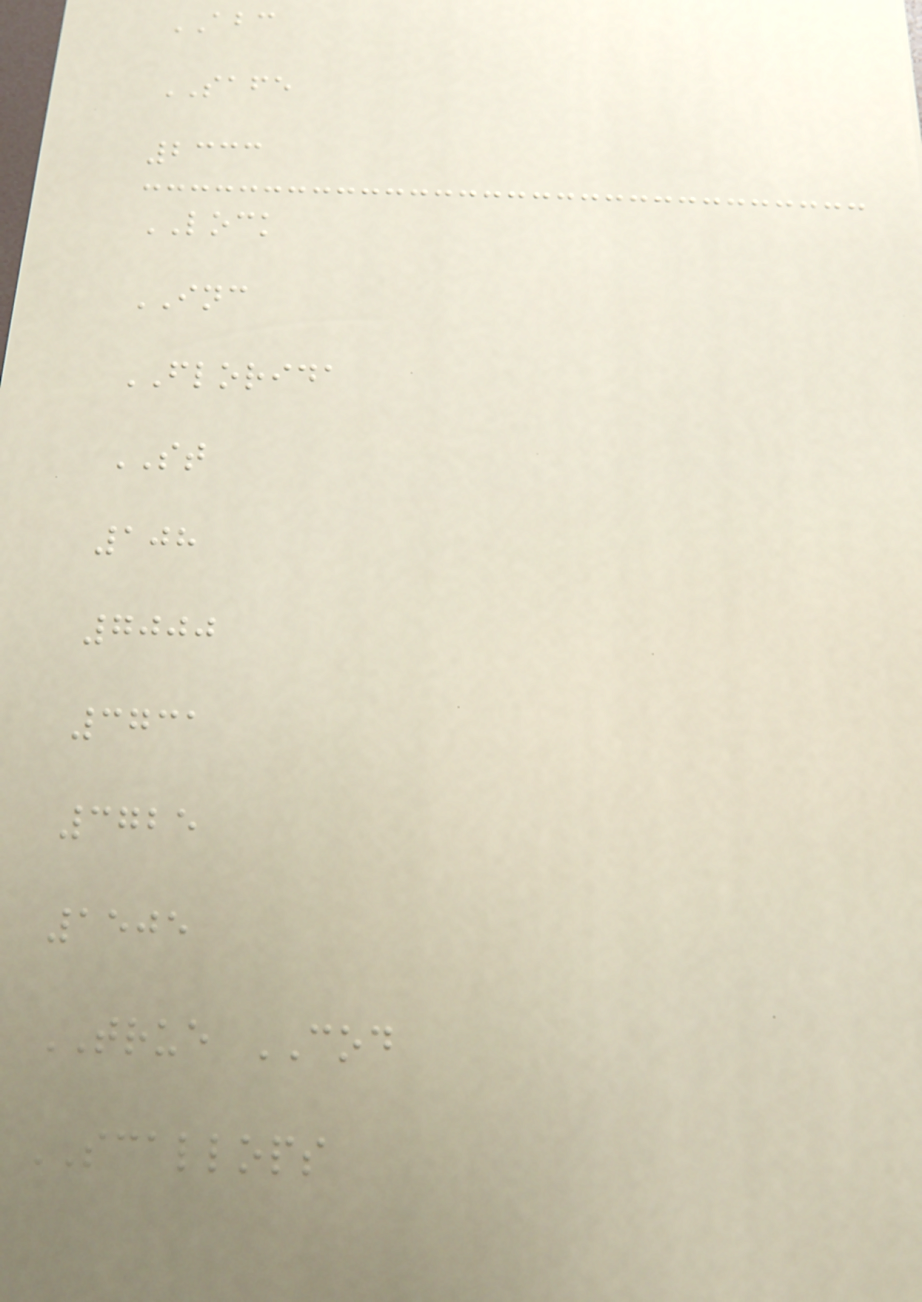ABC
SAFE
2333
LOCK
INC
FLORIDA
ST
108
7000
3731
3725
1505
TRUE COD
SCALLOPS
